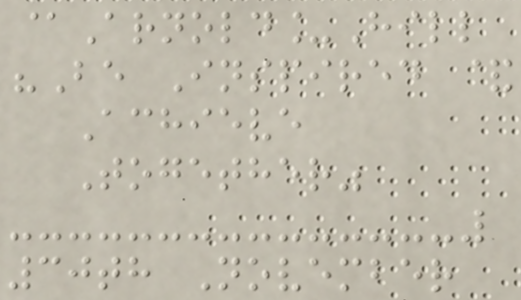@Arnold_Hill
"Be Inspired &
Achieve
Together"
30th November
